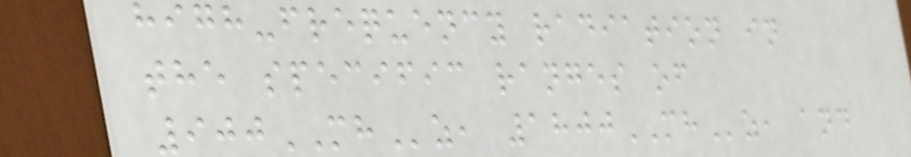high-frequency radiation in
the specific ranges of
900MHz, 1800MHz, and
